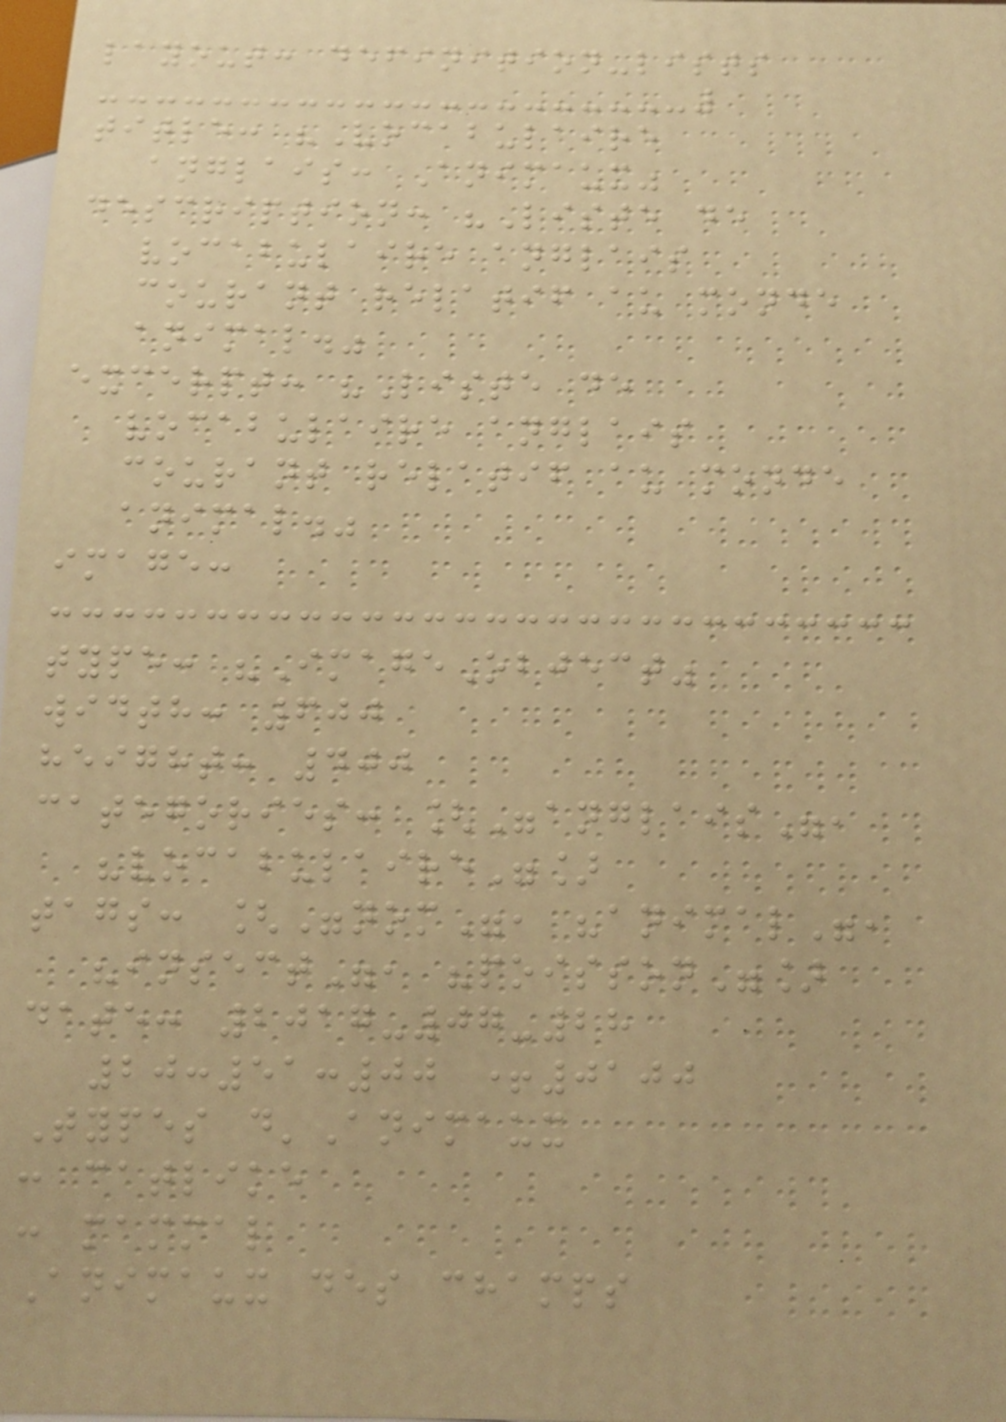layout: definition-lists
title: "Vocabulaire
anglais: Animaux"
description: "Liste de
vocabulaire anglais
courant relatif au monde
animal."
excerpt: "Liste de
vocabulaire anglais
courant relatif au monde
animal."
image:
type: "ImageObject"
width: 600
height: 400
categories: ["anglais",
"vocabulaire"]
tags: ["nom", "animal",
"insect", "poisson"]
date: 2017-07-28
20:51:00 +0100
Types d'Animaux
: catlike
: mammal
Animaux des champs
